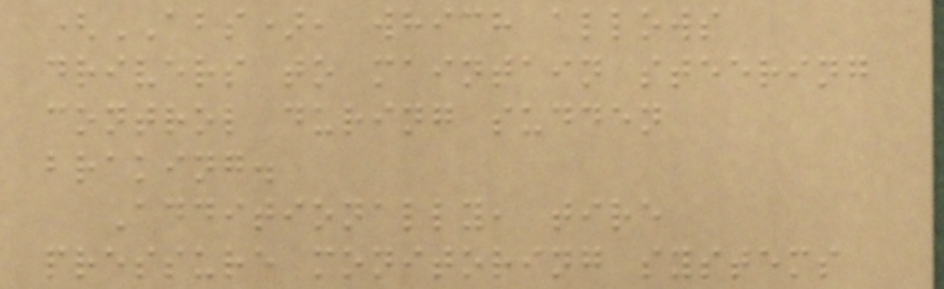(ABS), which allows
drivers to maintain steering
control during sudden
braking.
Additionally, tire
pressure monitoring systems
